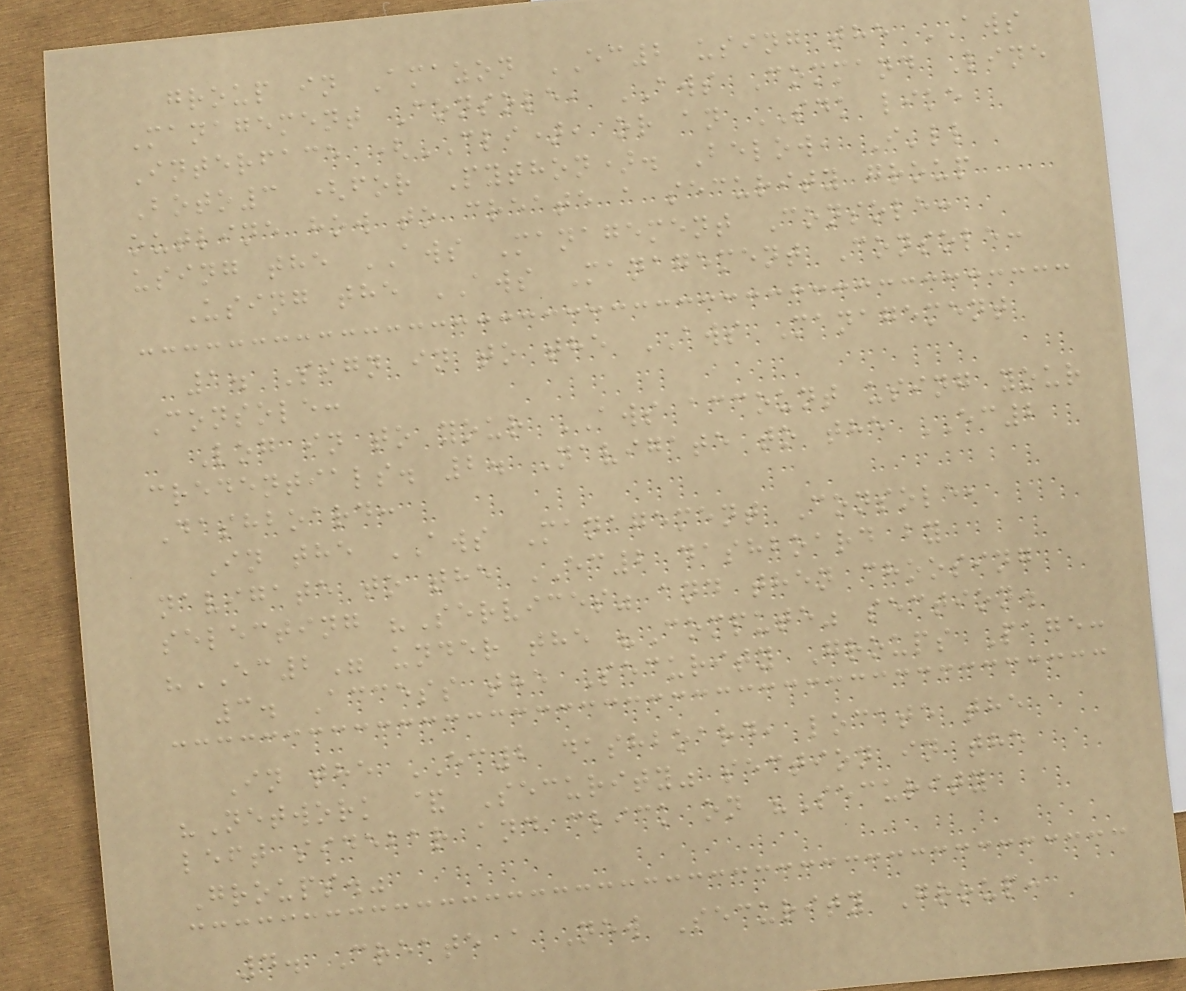group in Amazon EC2 using the AWS
Management Console, AWS Command Line
Interface (CLI), or an SDK like
Boto3 (for Python). Below, I'll
outline how to create a security group
using the AWS Management Console:
Using the AWS Management Console:
1. Sign in to the AWS Management
Console:
Log in to your AWS account using your
credentials. 2. Navigate to the EC2
Dashboard:
In the AWS Management Console,
navigate to the EC2 dashboard by
selecting "Services" and then choosing
"EC2" under the "Compute" section.
3. Access the Security Groups Page:
In the EC2 dashboard, locate the
"Network & Security" section in the
left sidebar and click on "Security
Groups."
4. Create a New Security Group:
